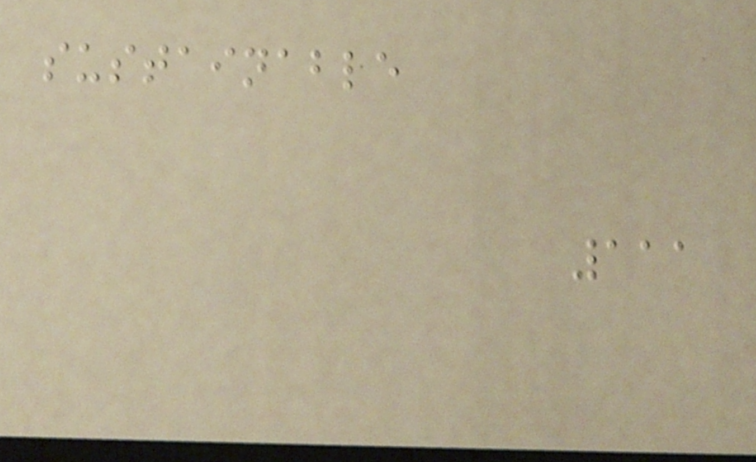sustainable
111
